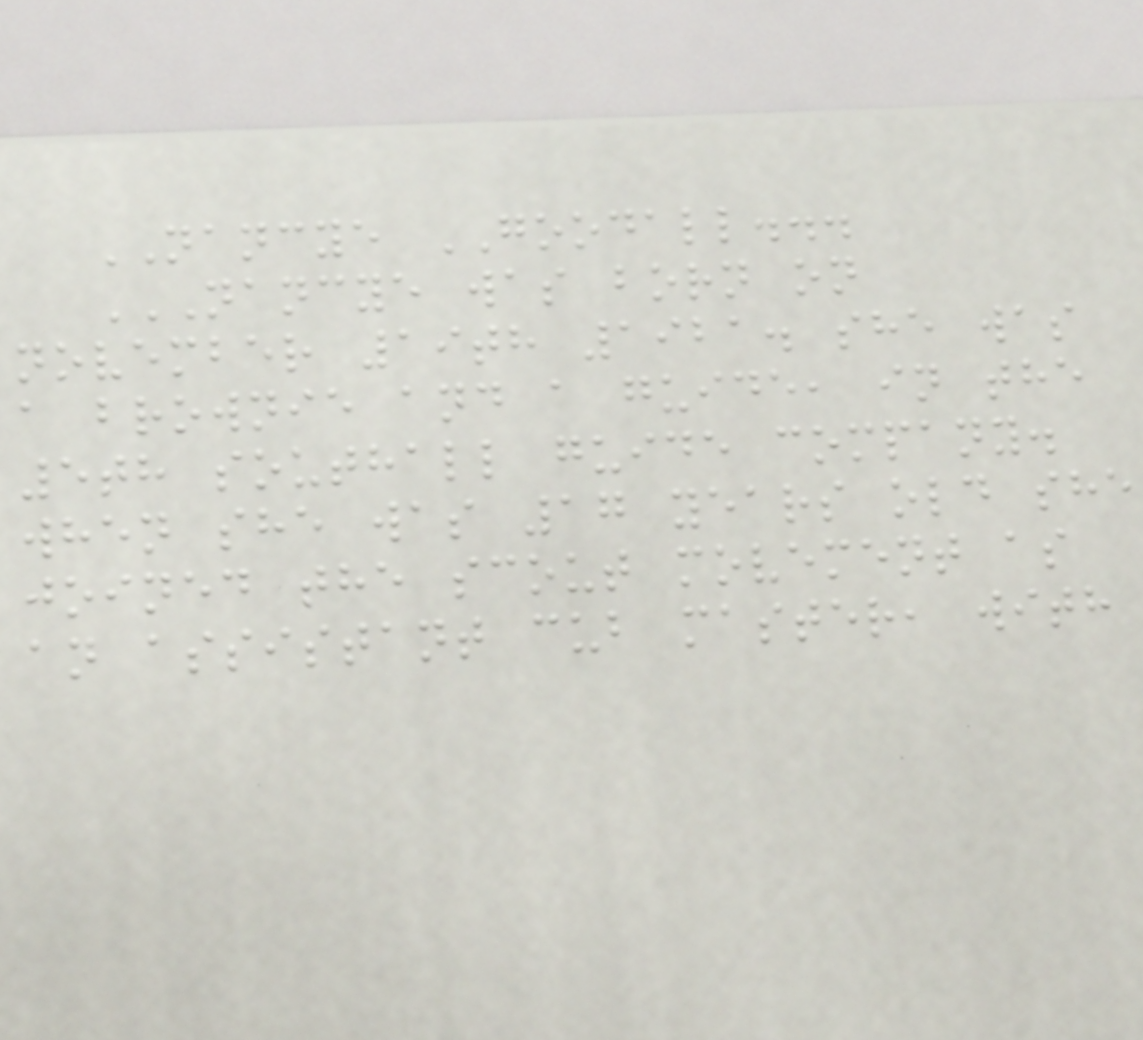NANCYE GOODALL...
NANCYE WAS BORN ON
NOVEMBER 19TH 1921. SHE WAS
A BROWNIE AND A GUIDE, IN THE
5TH SOUTHALL GUIDE COMPANY.
WHEN SHE WAS 17 YEARS OLD SHE
JOINED THE SCOUT MOVEMENT AS
AN ASSISTANT CUB MASTER, WITH
